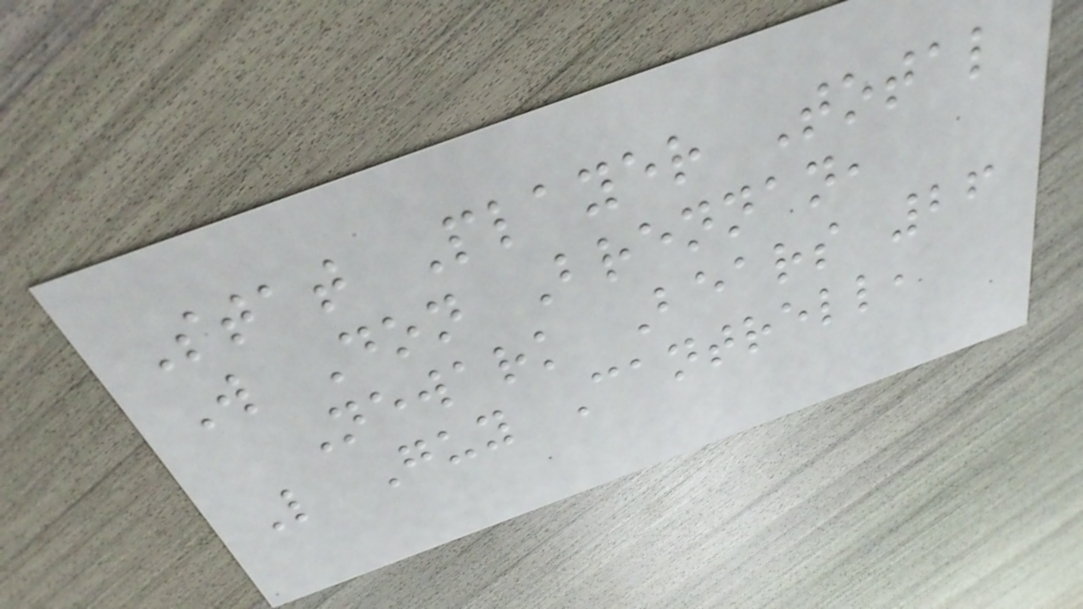Stat Player Total
W Don Brennan,
Newark Bears 26
L Guy Cantrell,
